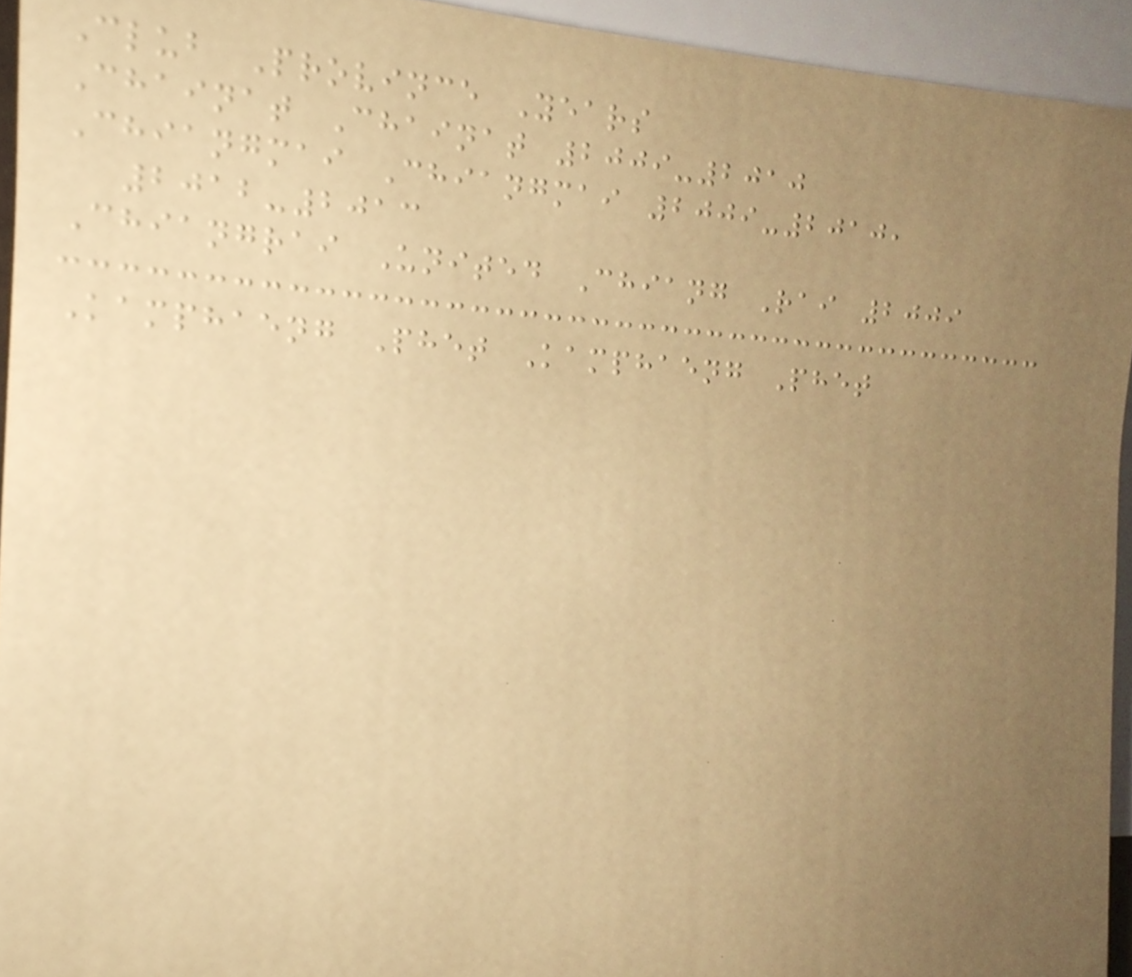Club Province Years
Chainat Chainat 2009-2010
Chiangmai Chiangmai 2009-2010,
2012-2013
Chiangrai United Chiang Rai 2009
Kamphaeng Phet Kamphaeng Phet
